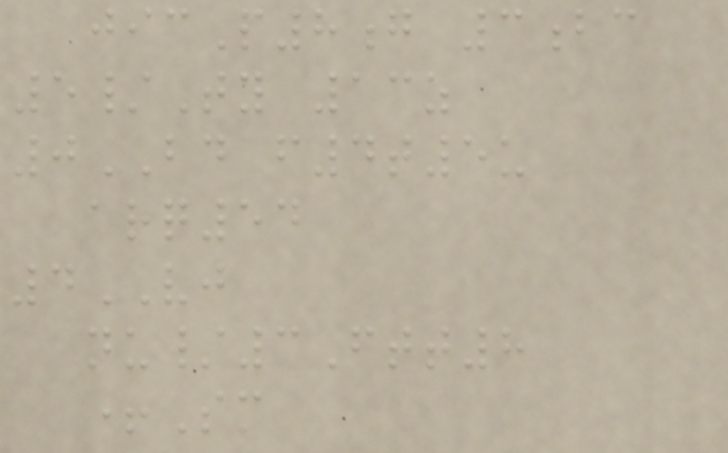jicP8g 3bc
5/Ty 13z
0BD f4t5u
arq54
4VJ
nu/3Ftt8
+Sm
